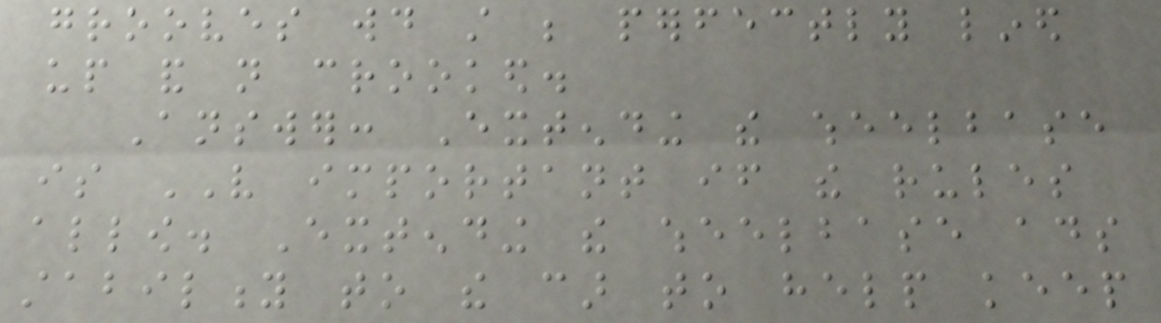grooves would still be perfectly lined
up and not crooked.
Answer: Extending the wheelbase
is VERY important if the rules
allow. Extending the wheelbase ads
stability to the car to help keep
